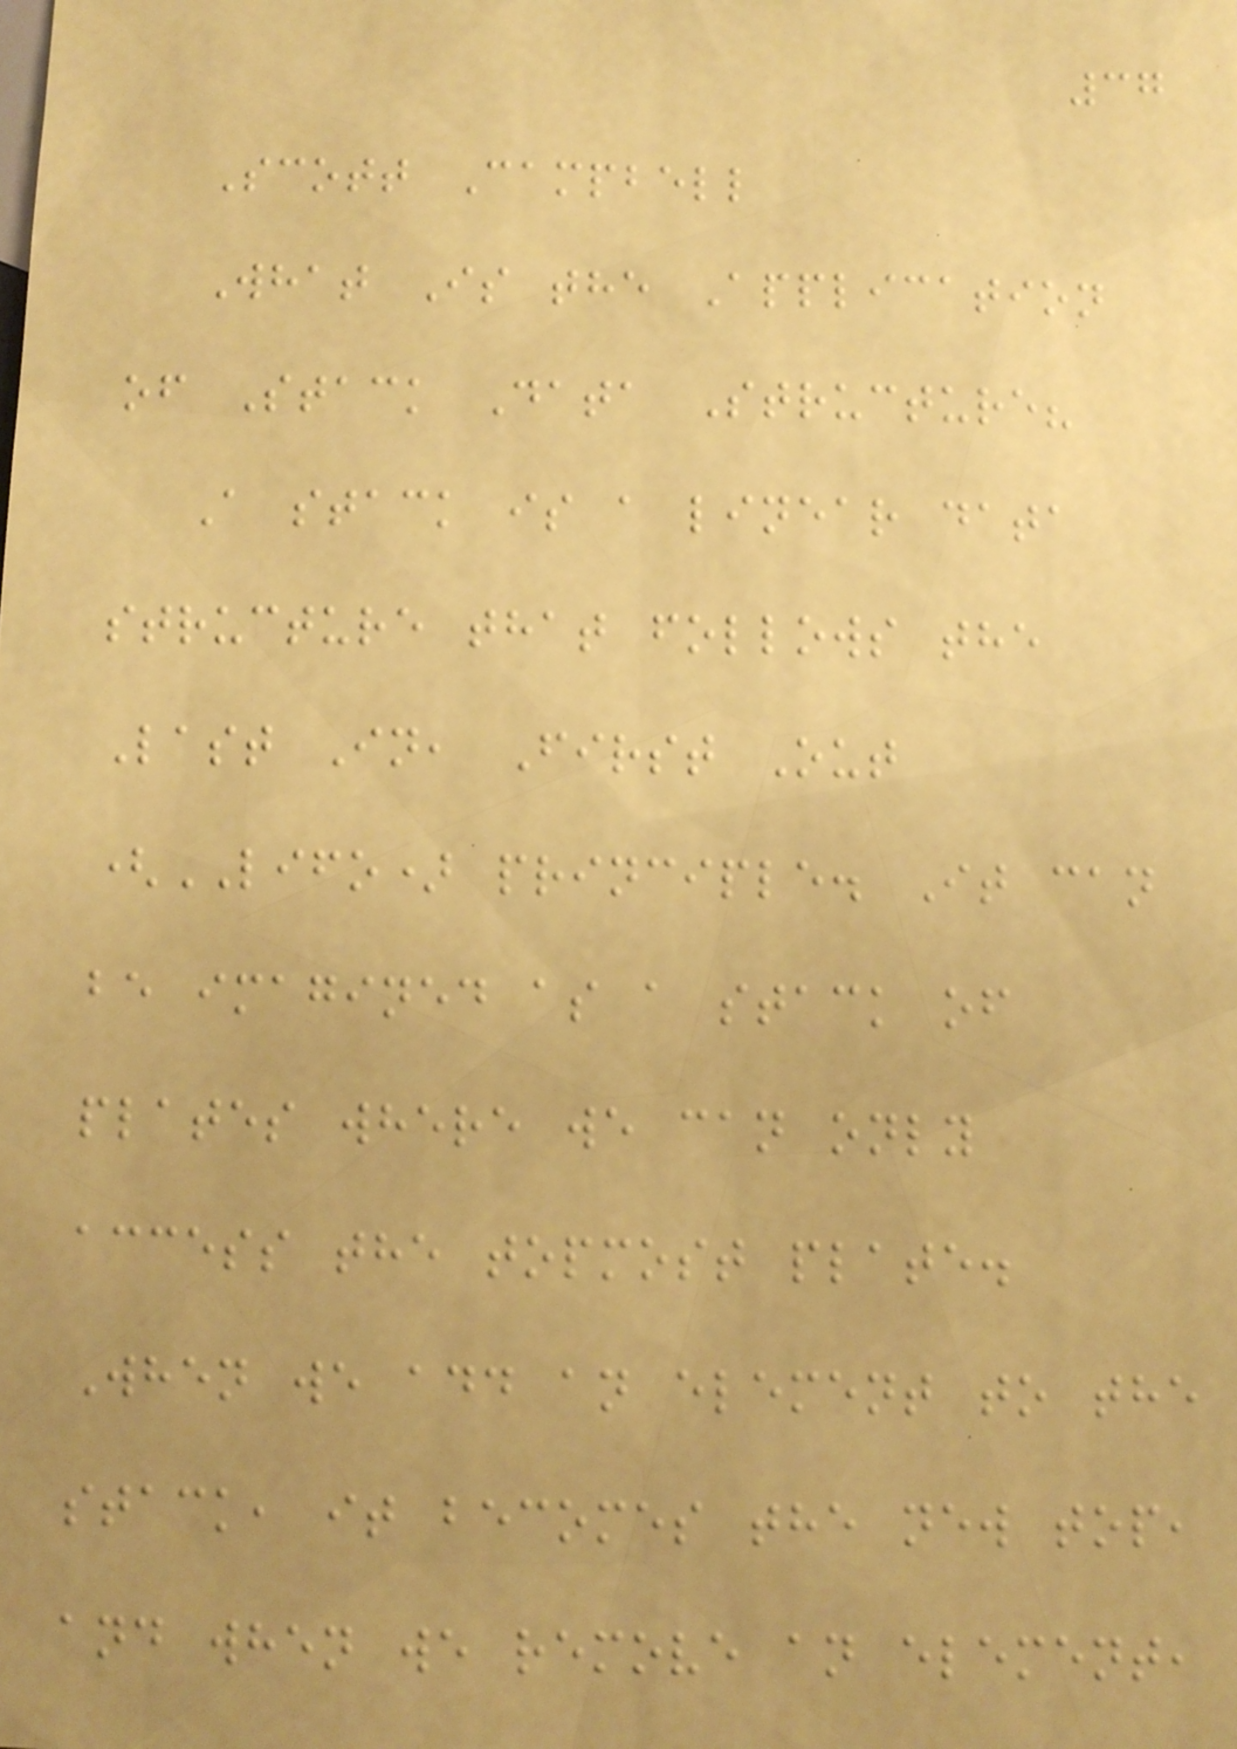37
Scott Campbell
What Is the Application
of Stack Data Structure?
A stack is a linear data
structure that follows the
Last In, First Out
(LIFO) principle. It can
be imagined as a stack of
plates where we can only
access the topmost plate.
When we add an element to the
stack, it becomes the new top,
and when we remove an element,
